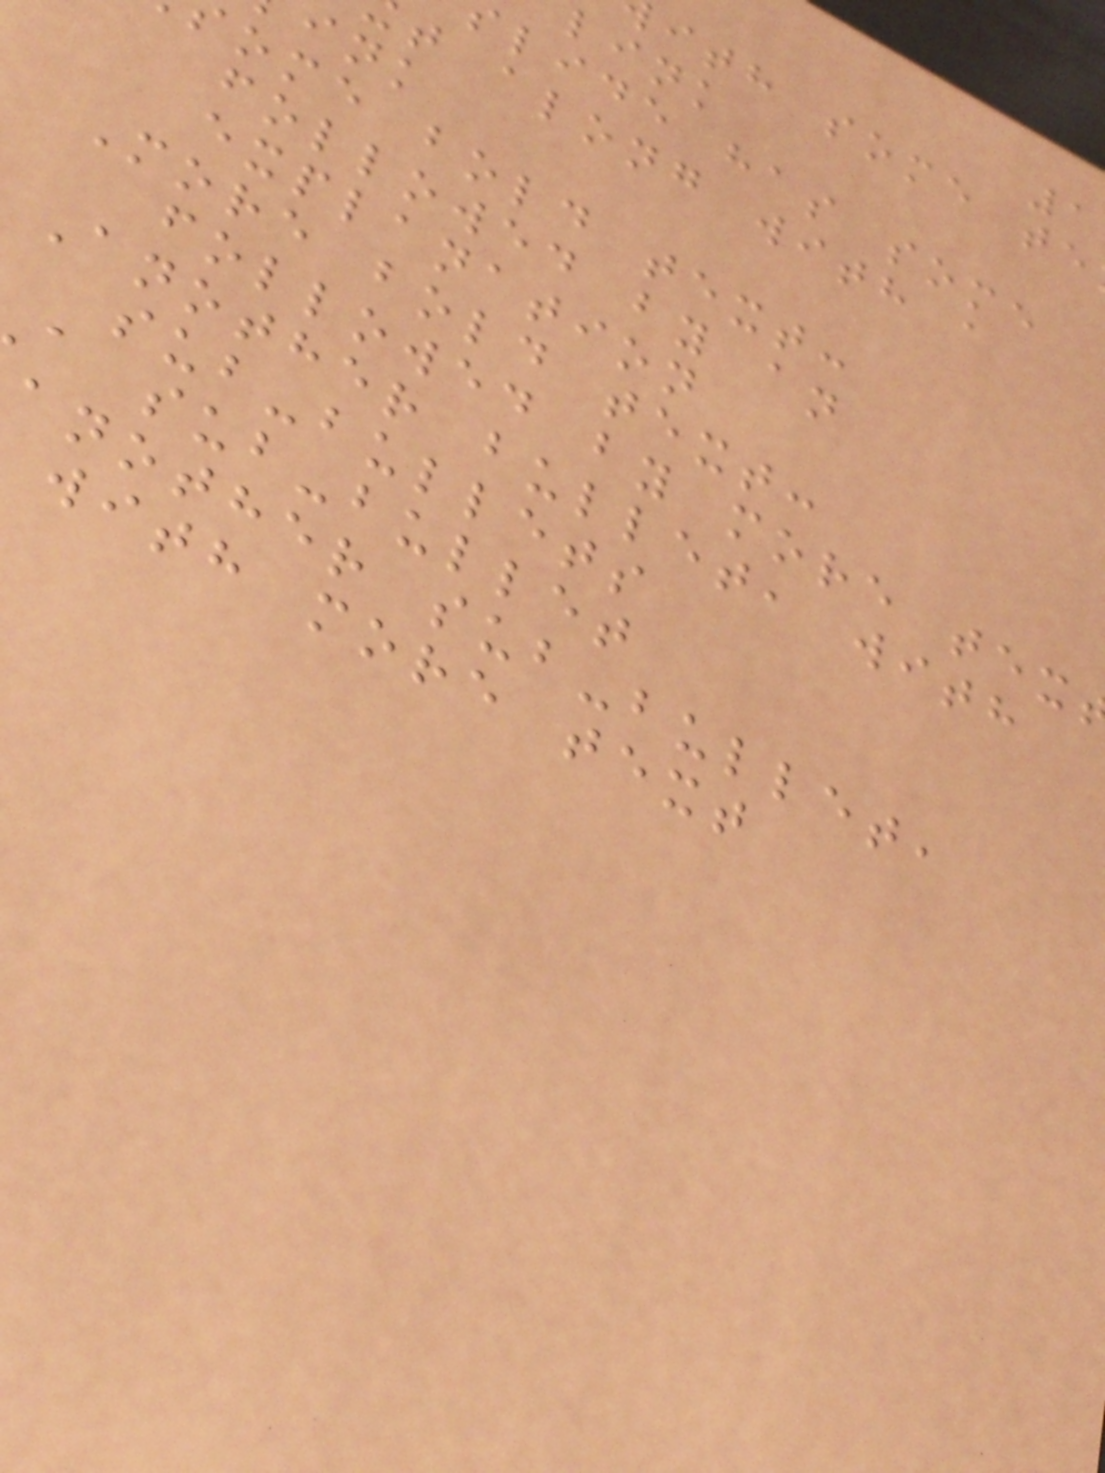ith some te
link
lide has some
t along with a
ome bold text:
followed by an
explanation
More bold text:
followed by more tex
Another bullet, with
sub-bullets
a sub-bullet
another sub-bullet,
with more text
